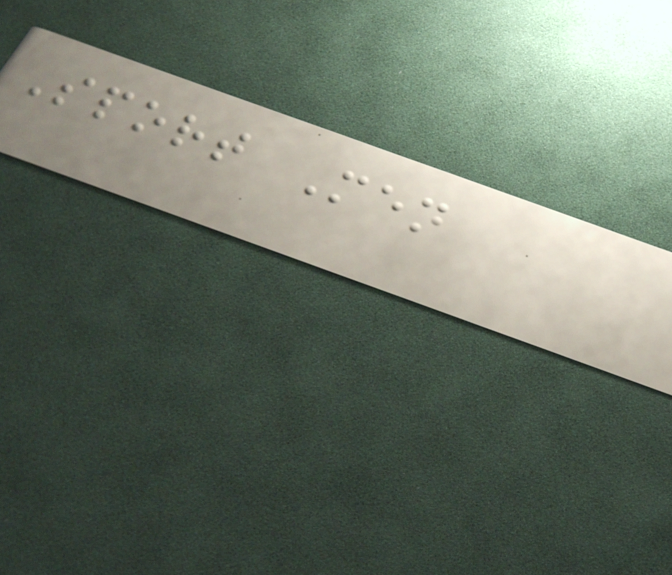Sport Men
